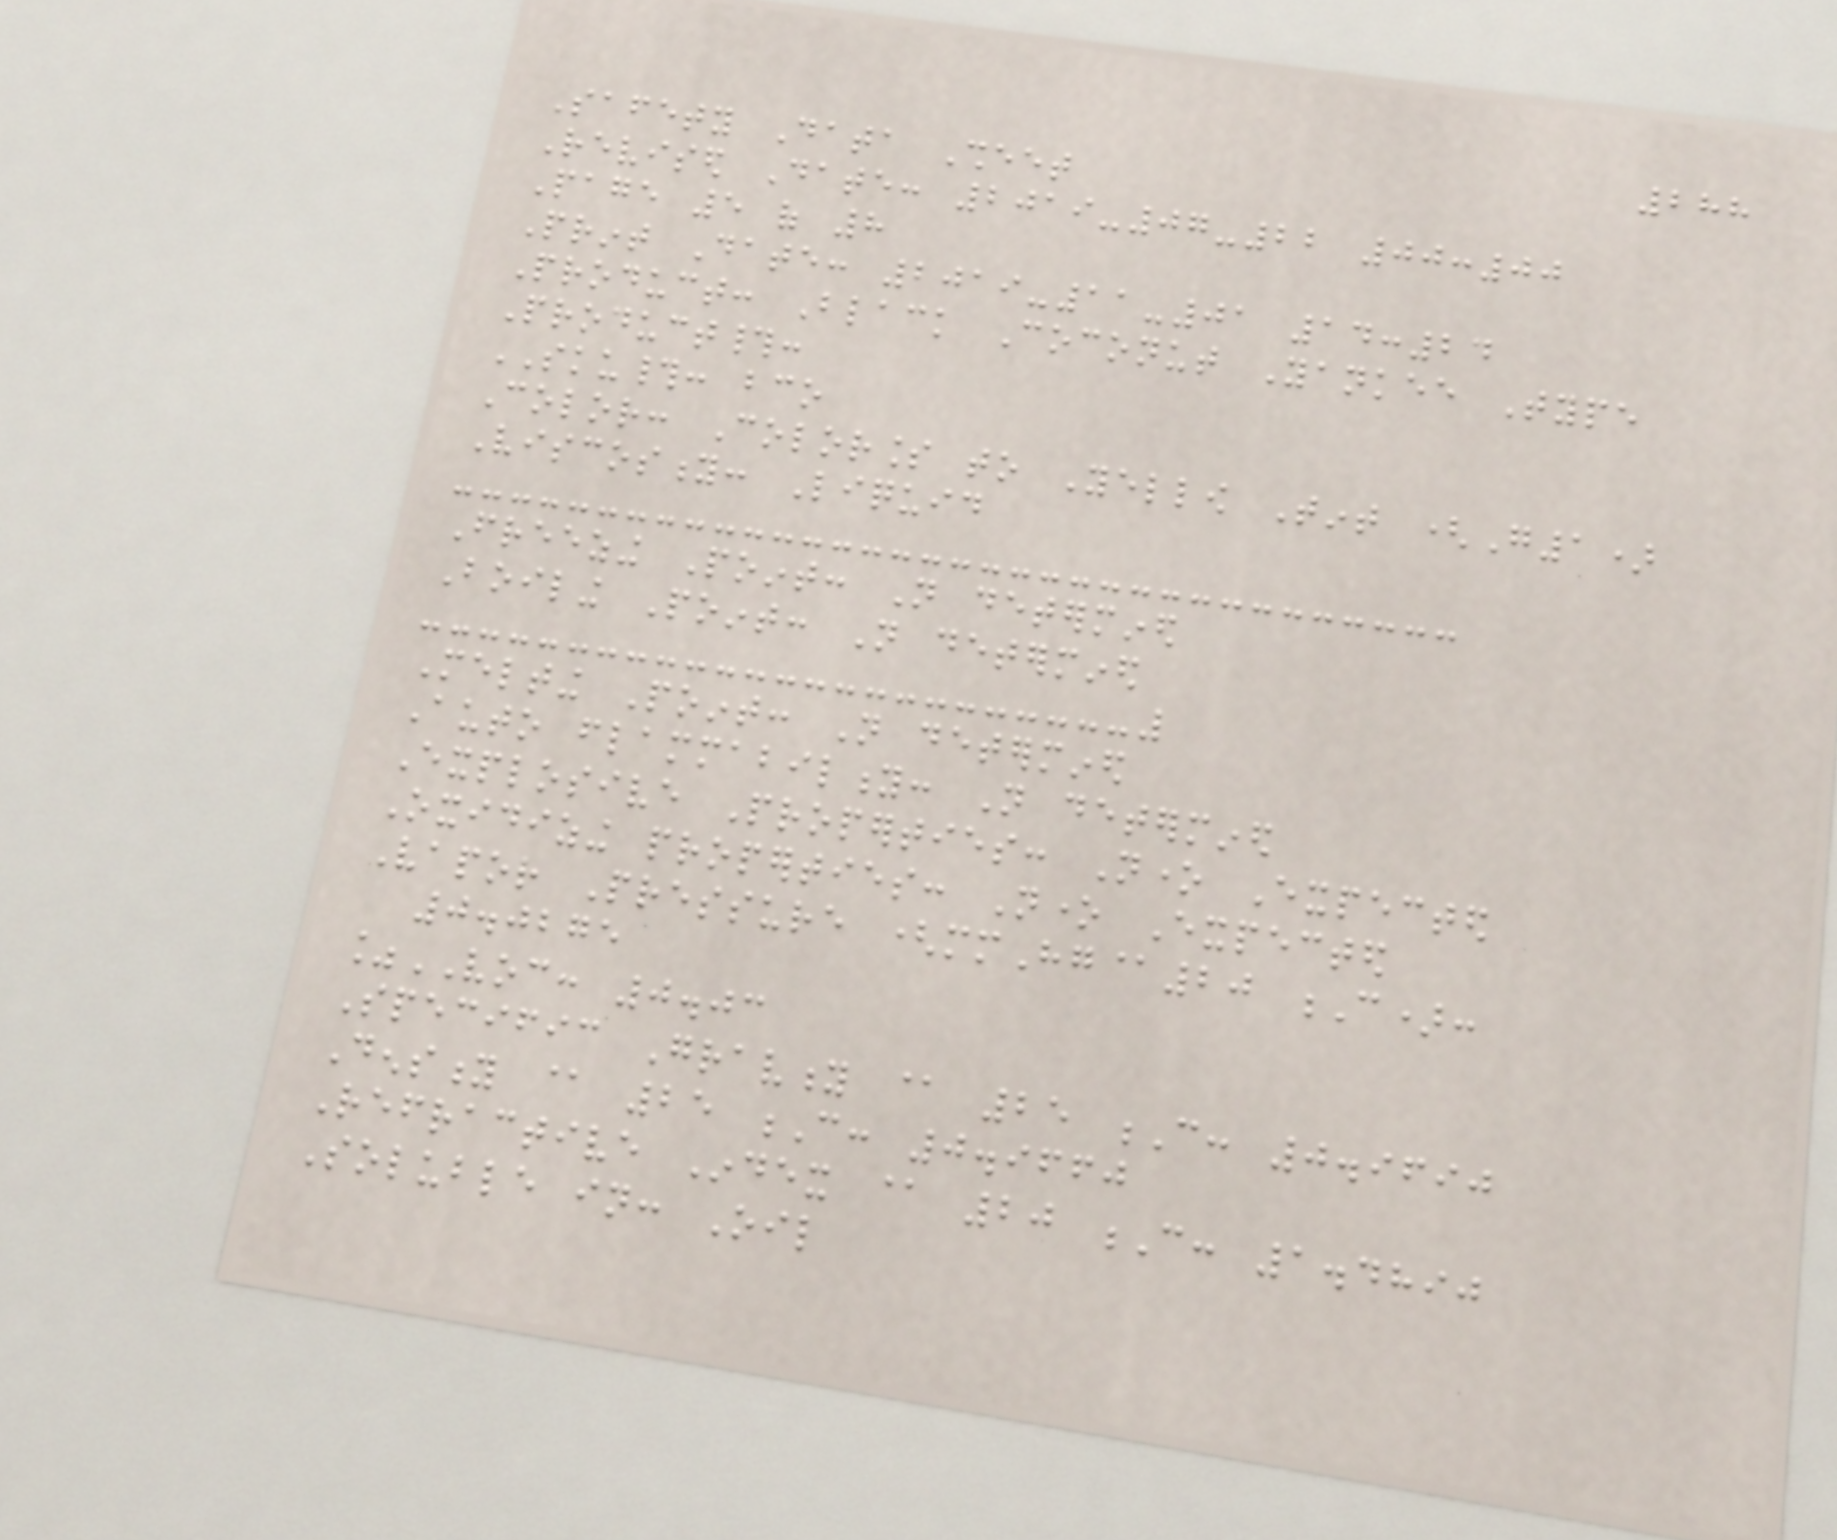288
Safety Data Sheet
Revised Date: 2019-07-22 00:00
Page 5 of 8
Print Date: 2019-11-01 14:24
Product: Black Coconut Yankee Type
Product#:
SKU#: bco
Color: Colorless to Yellow Tint (G1)
Viscosity: Liquid
Freezing Point: Not determined
Boiling Point: Not determined
Melting Point: Not determined
Auto flammability: Not determined
Explosive Properties: None Expected
Oxidizing properties: None Expected
Vapor Pressure (mmHg@20 C):
0.0275
%VOC: 0.03
Specific Gravity @ 25 C: 0.9690
Density @ 25 C: 0.9660
Refractive Index @ 20 C: 1.4890
Soluble in: Oil
